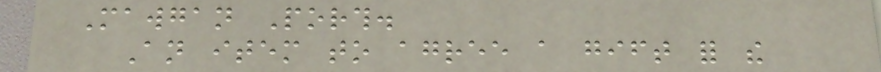Mawgan Porth.
An item to agree a gift for the
